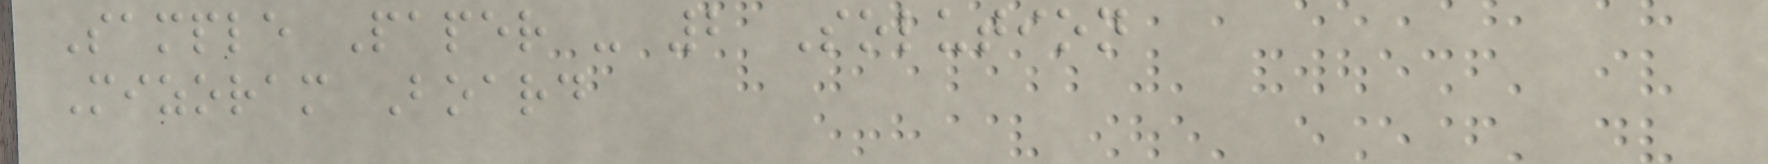Sample Paper - 2 Solution
Mizoram Board
